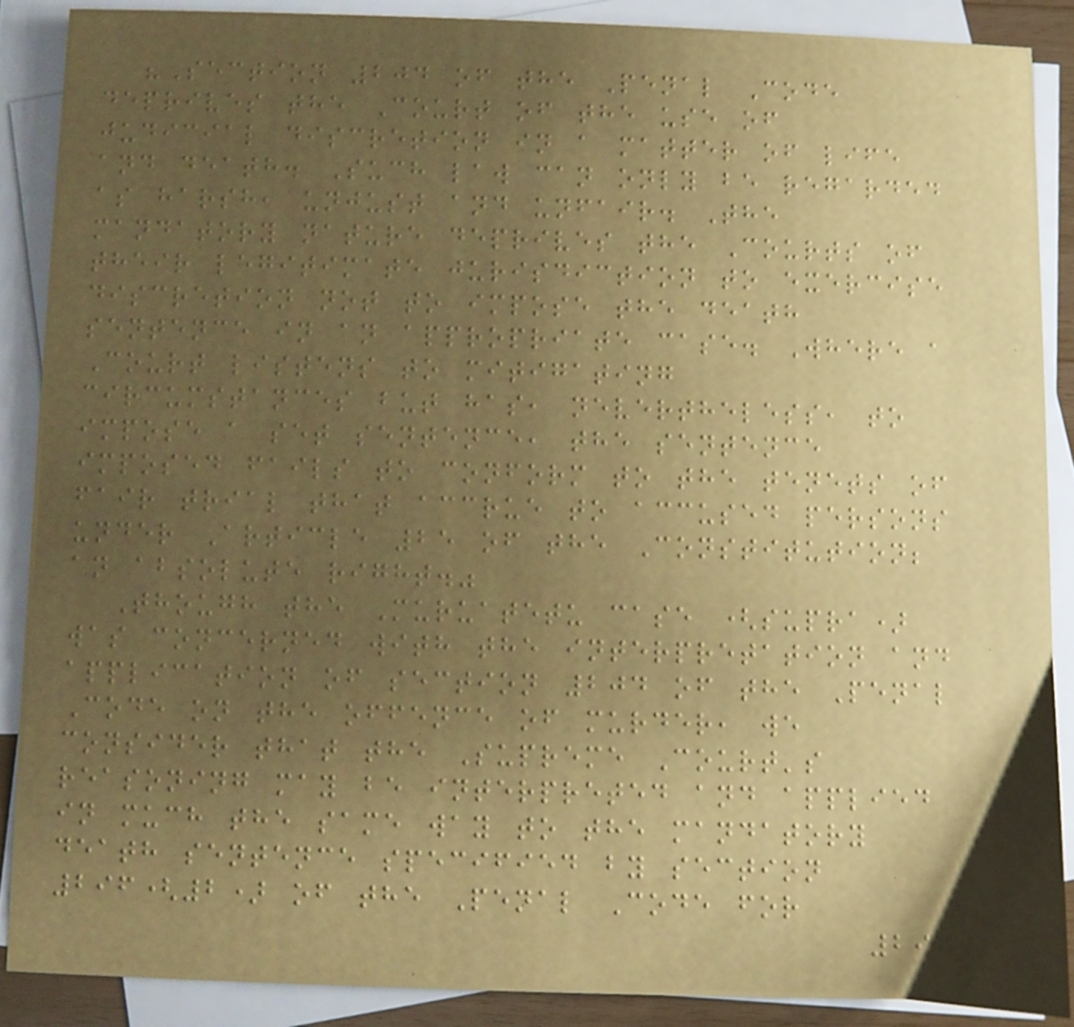"Section 204 of the Penal Code
deprives the Court of the use of
judicial discretion in a matter of life
and death. Such law can only be regarded
as harsh, unjust and unfair. The
mandatory nature deprives the Courts of
their legitimate jurisdiction to exercise
discretion not to impose the death
sentence in an appropriate case. Where a
Court listens to mitigating
circumstances but has, nevertheless, to
impose a set sentence, the sentence
imposed fails to conform to the tenets of
fair trial that accrue to accused persons
under Article 25 of the Constitution;
an absolute right."
Though the Muruatetu case (supra)
was concerned with the interpretation and
application of section 204 of the Penal
Code on the offence of murder, we
consider that the Supreme Court's
reasoning may be interpreted and applied
in much the same way to the mandatory
death sentence specified by section
296(2) of the Penal Code for
297
